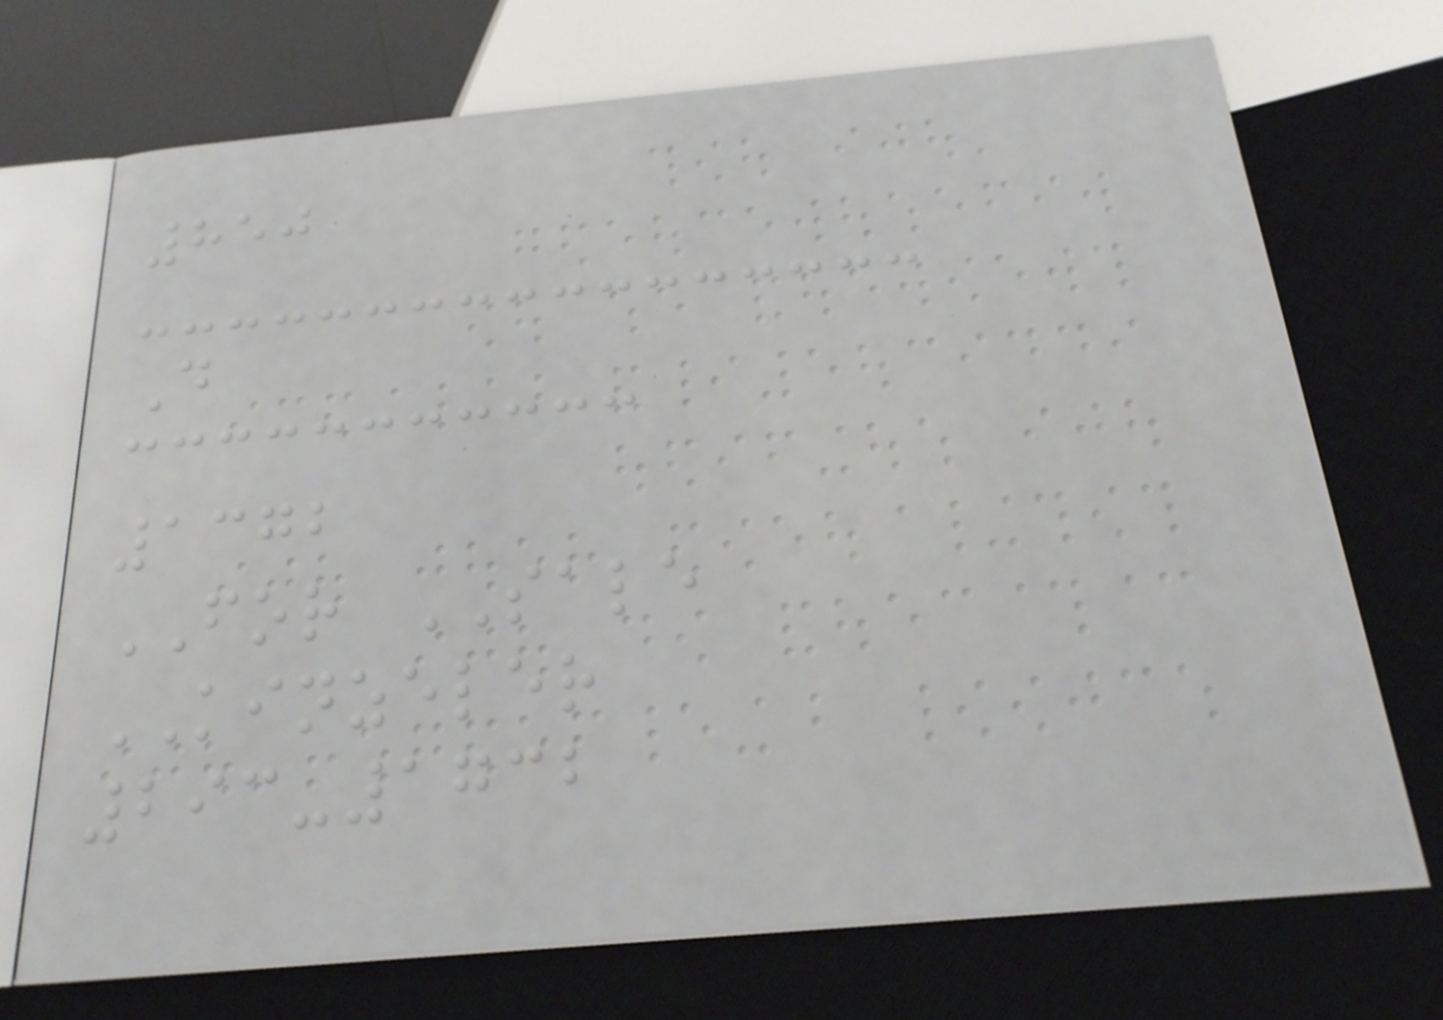850
D
1372
FOR SALE
KINZELER
293-1732
